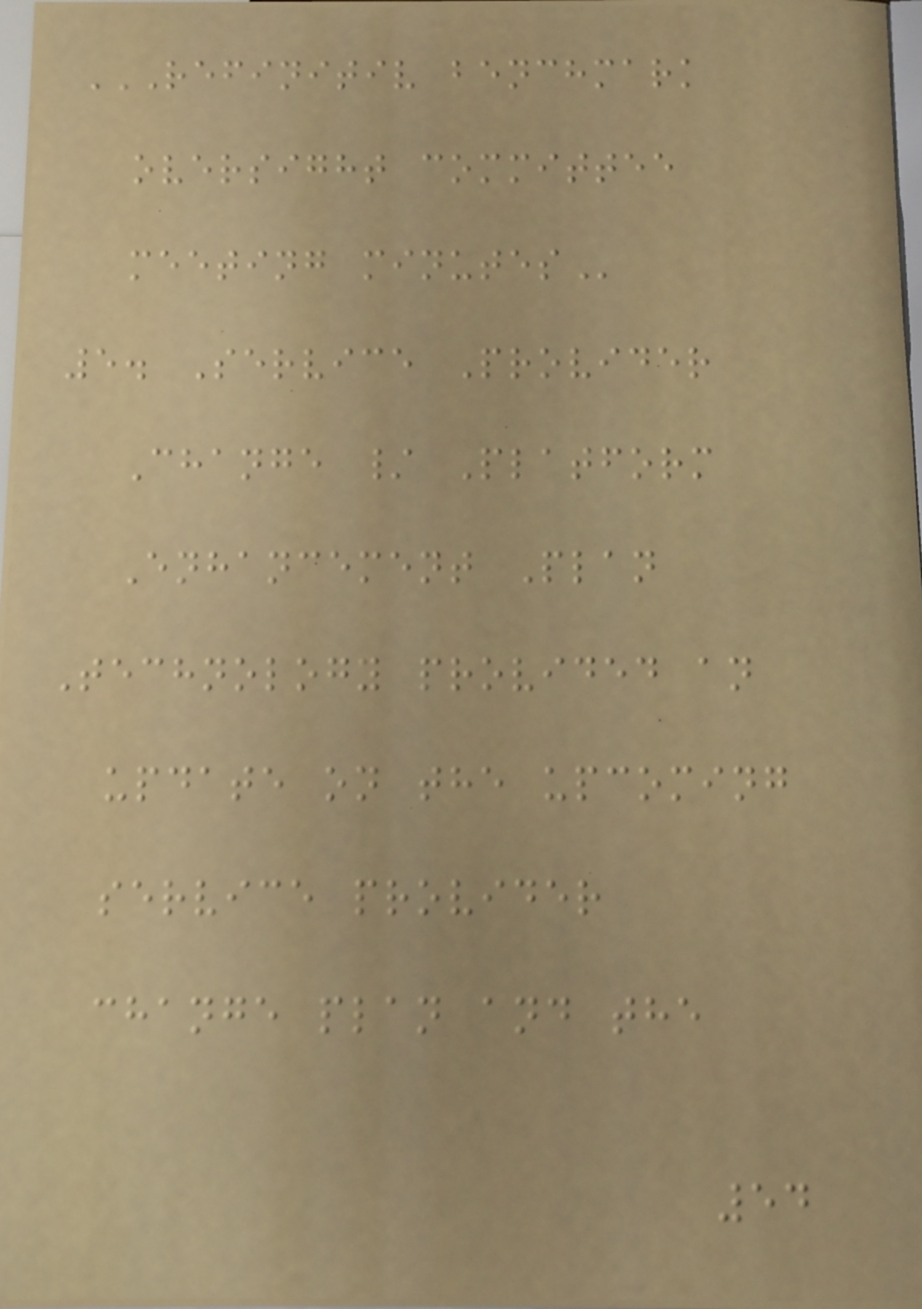REFINITIV BENCHMARK
OVERSIGHT COMMITTEE
MEETING MINUTES
5. Service Provider
Change / Platform
Enhancement Plan
Technology provided an
update on the upcoming
service provider
change plan and the
54
